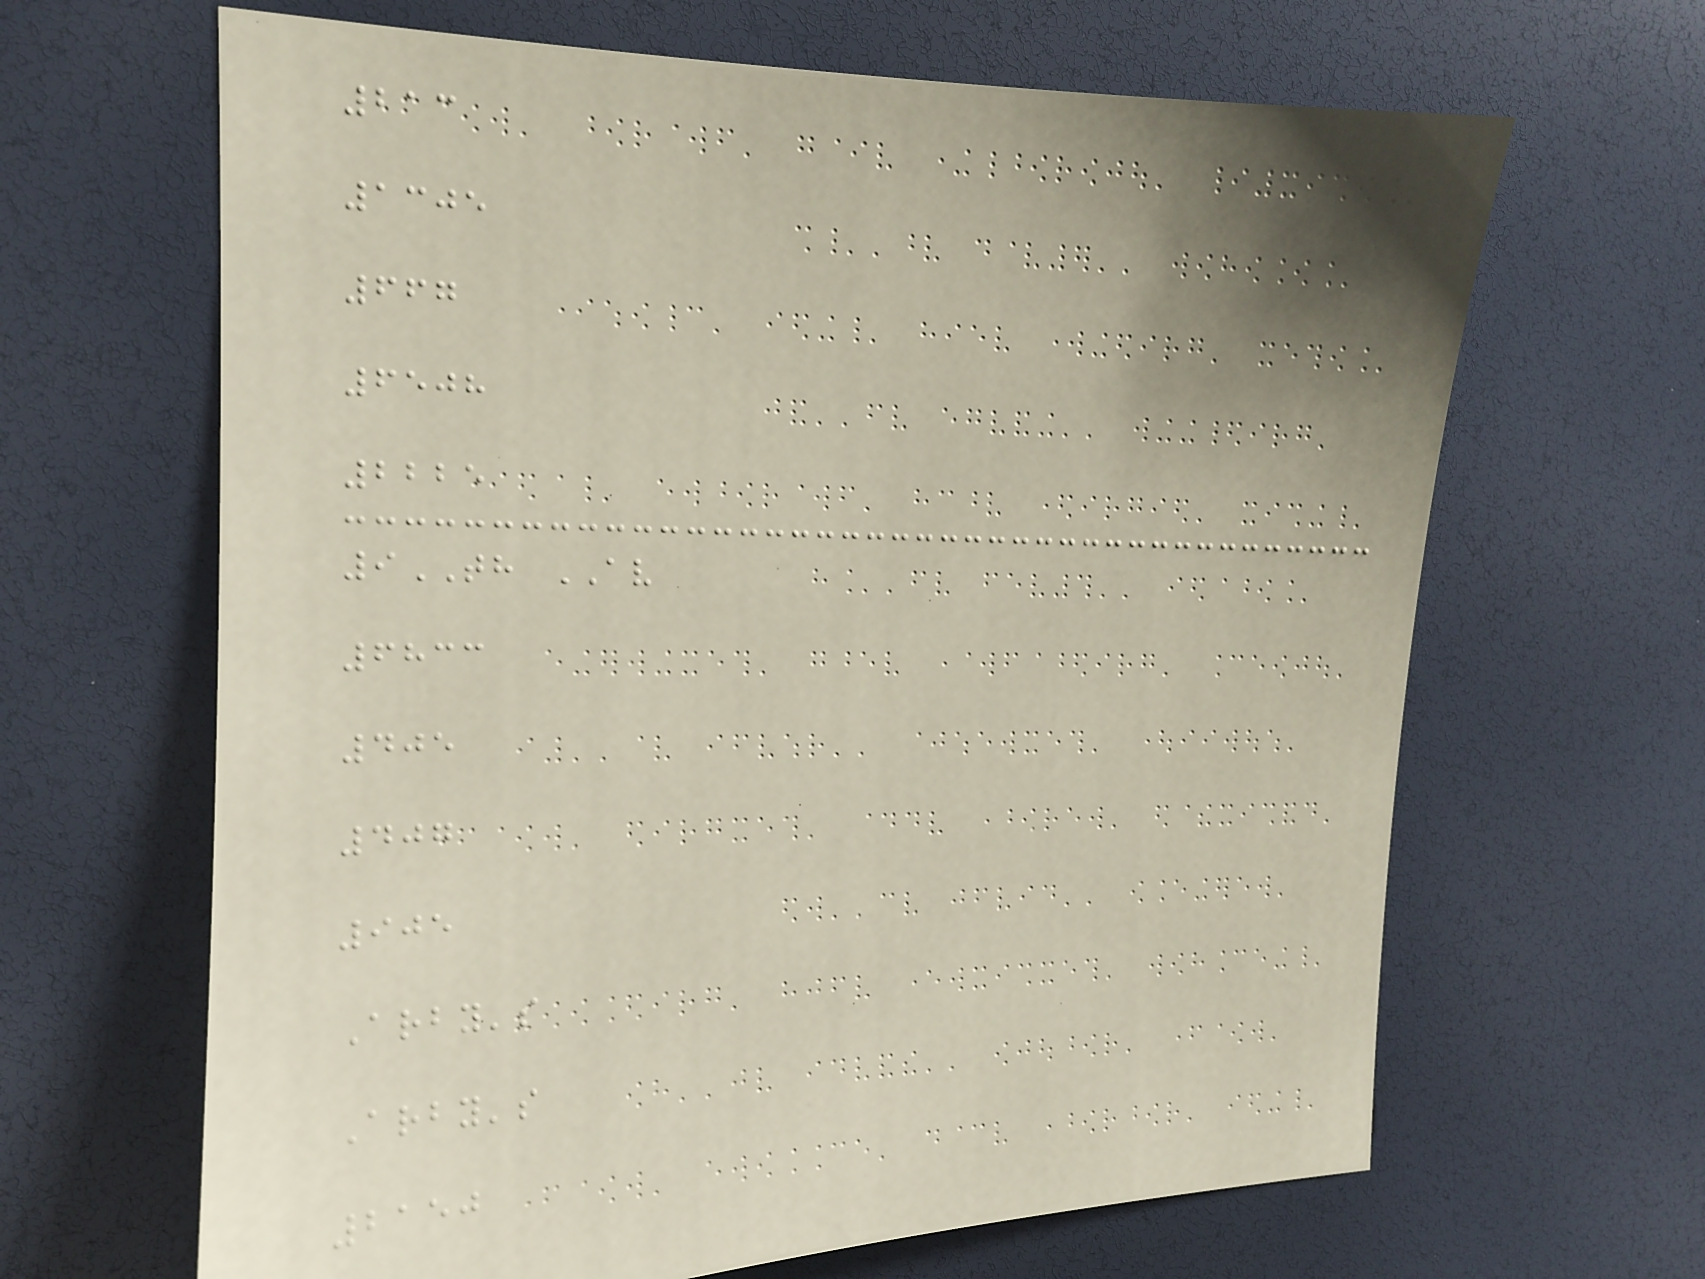213
1305
667
6508
2225
9TH AV
6833
405
407
905
Arby's
Arby's
2150
